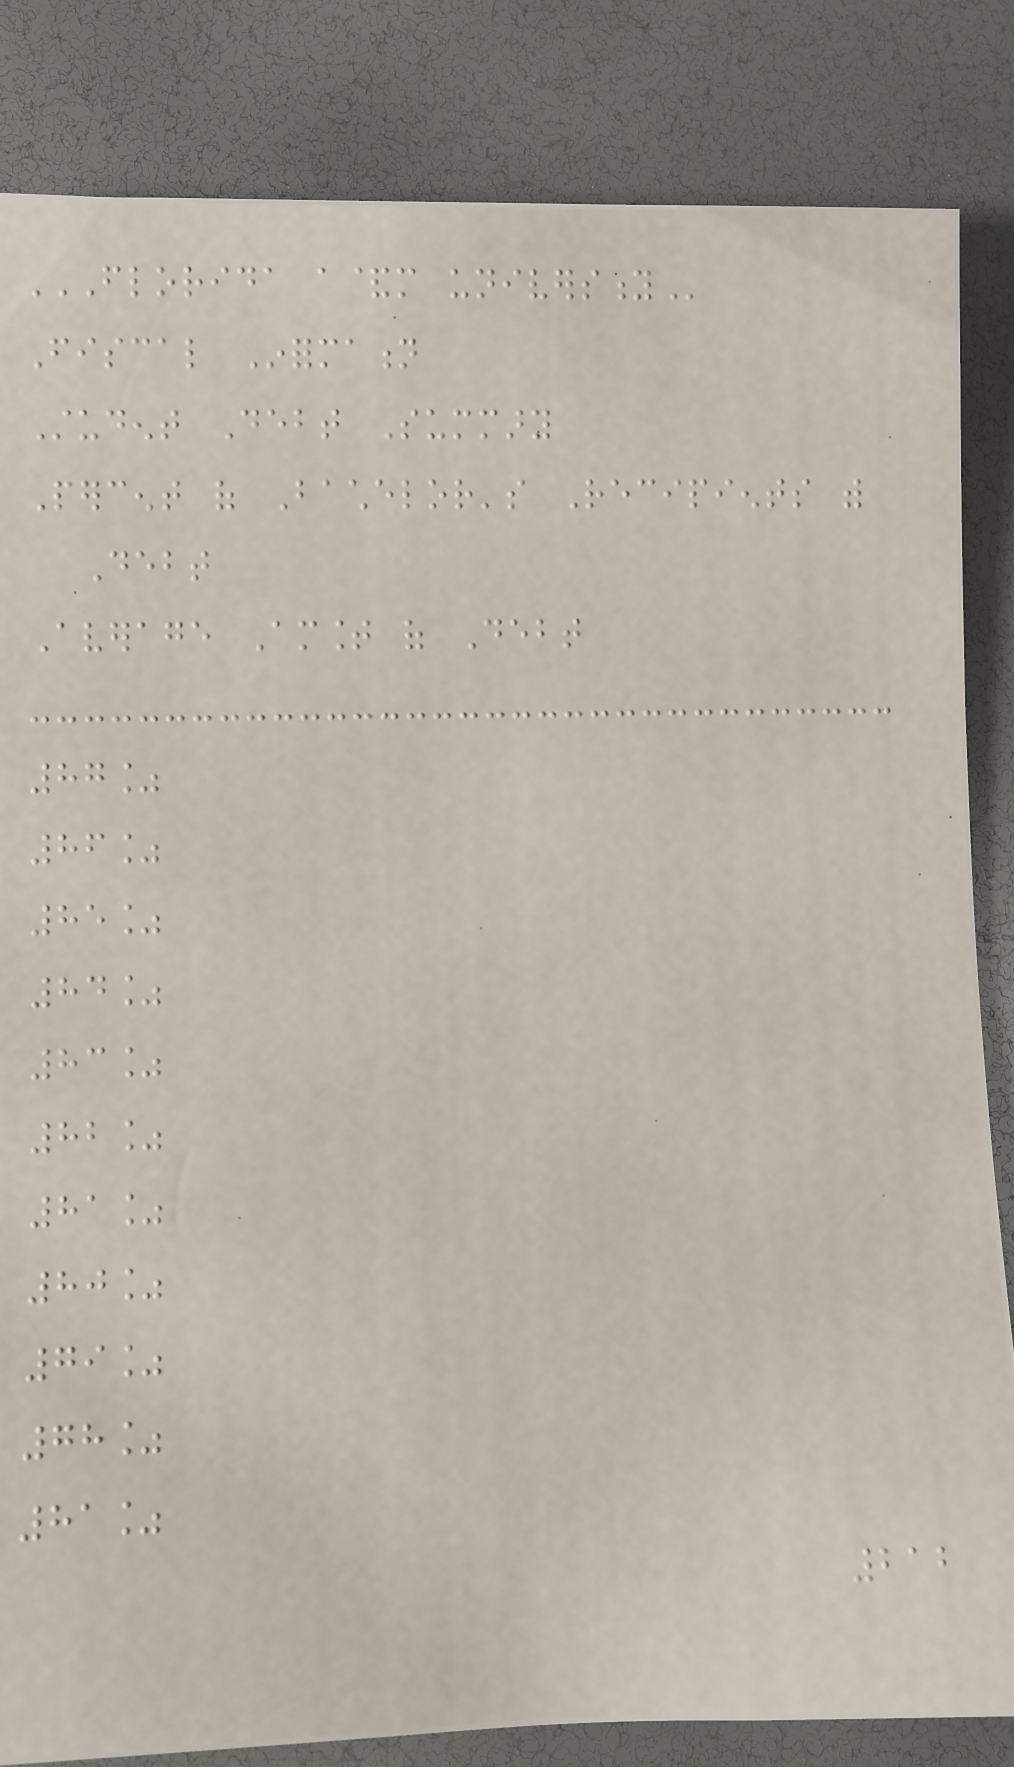FLORIDA A&M UNIVERSITY
Fiscal Information
Student Debt Summary
Percent of Bachelor's Recipients with
Debt
Average Amount of Debt
87%
86%
85%
84%
83%
82%
81%
80%
79%
78%
81%
212
